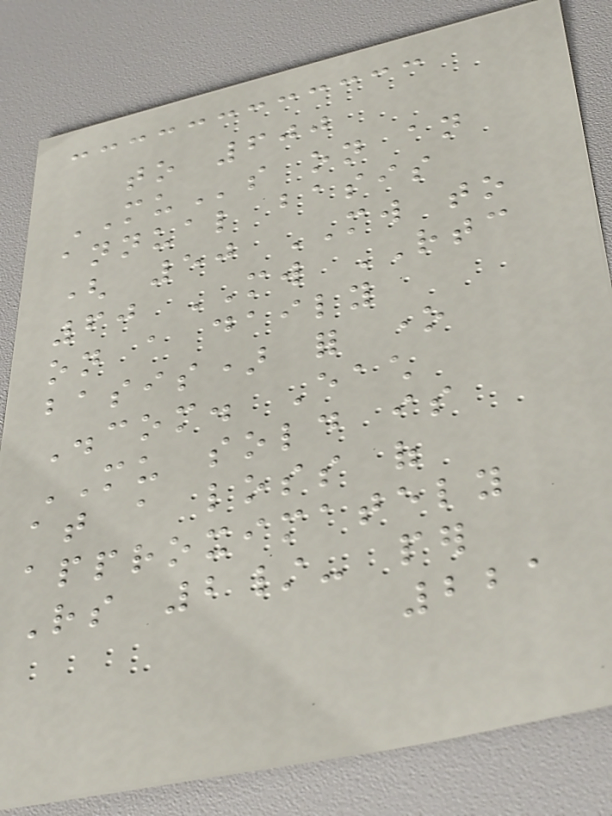to 600
MUs on an
annual basis
( 50 MW to
60 MW RTC
on a daily
basis) for one
Discom. Each
MU sold is
at a loss of
approximately
Rs 2/- per
221
